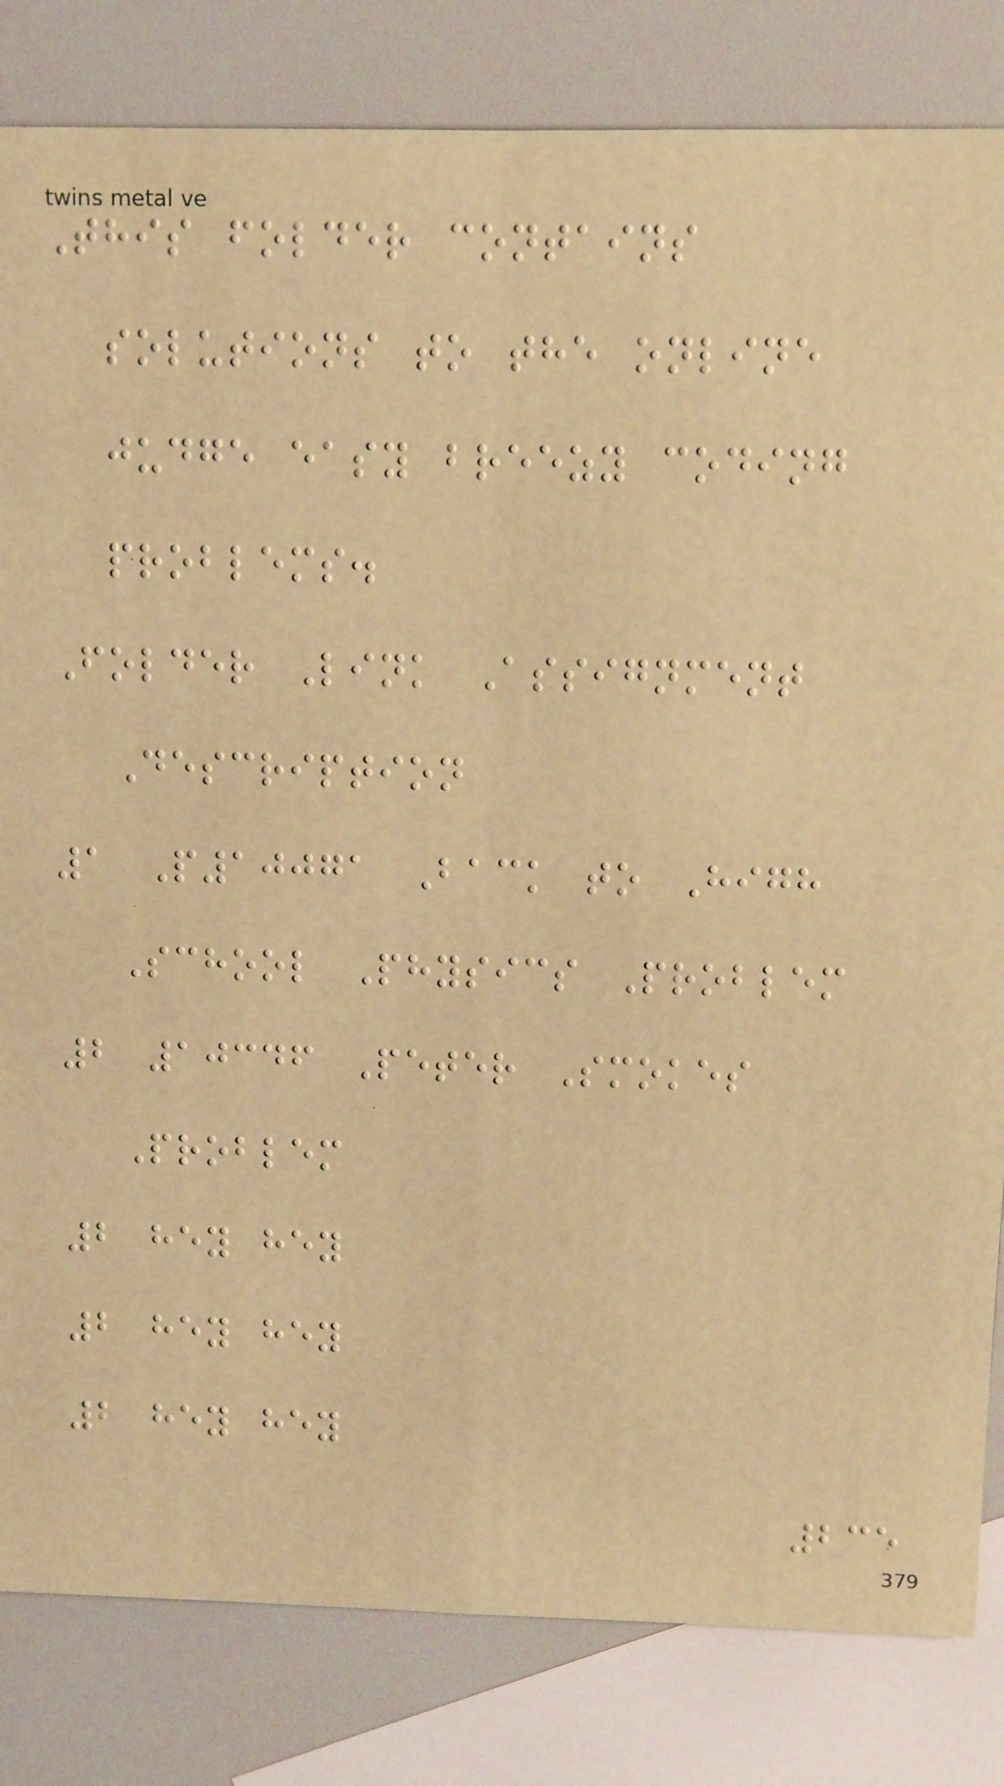This folder contains
solutions to the online
judge easy breezy coding
problems.
Folder Link Assignment
Description
1 P10071 Back to High
School Physics Problem
2 10346 Peter Smokes
Problem
2 hey hey
2 hey hey
2 hey hey
235
